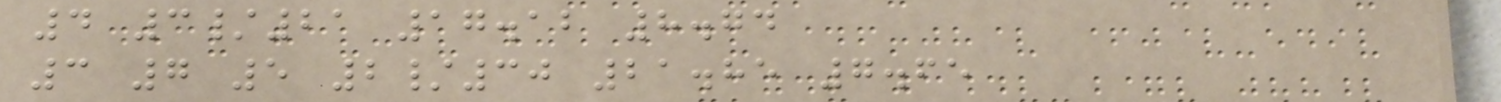4 3/21 17.12 8.74
3 7 5 2/30 21.85 7.65
